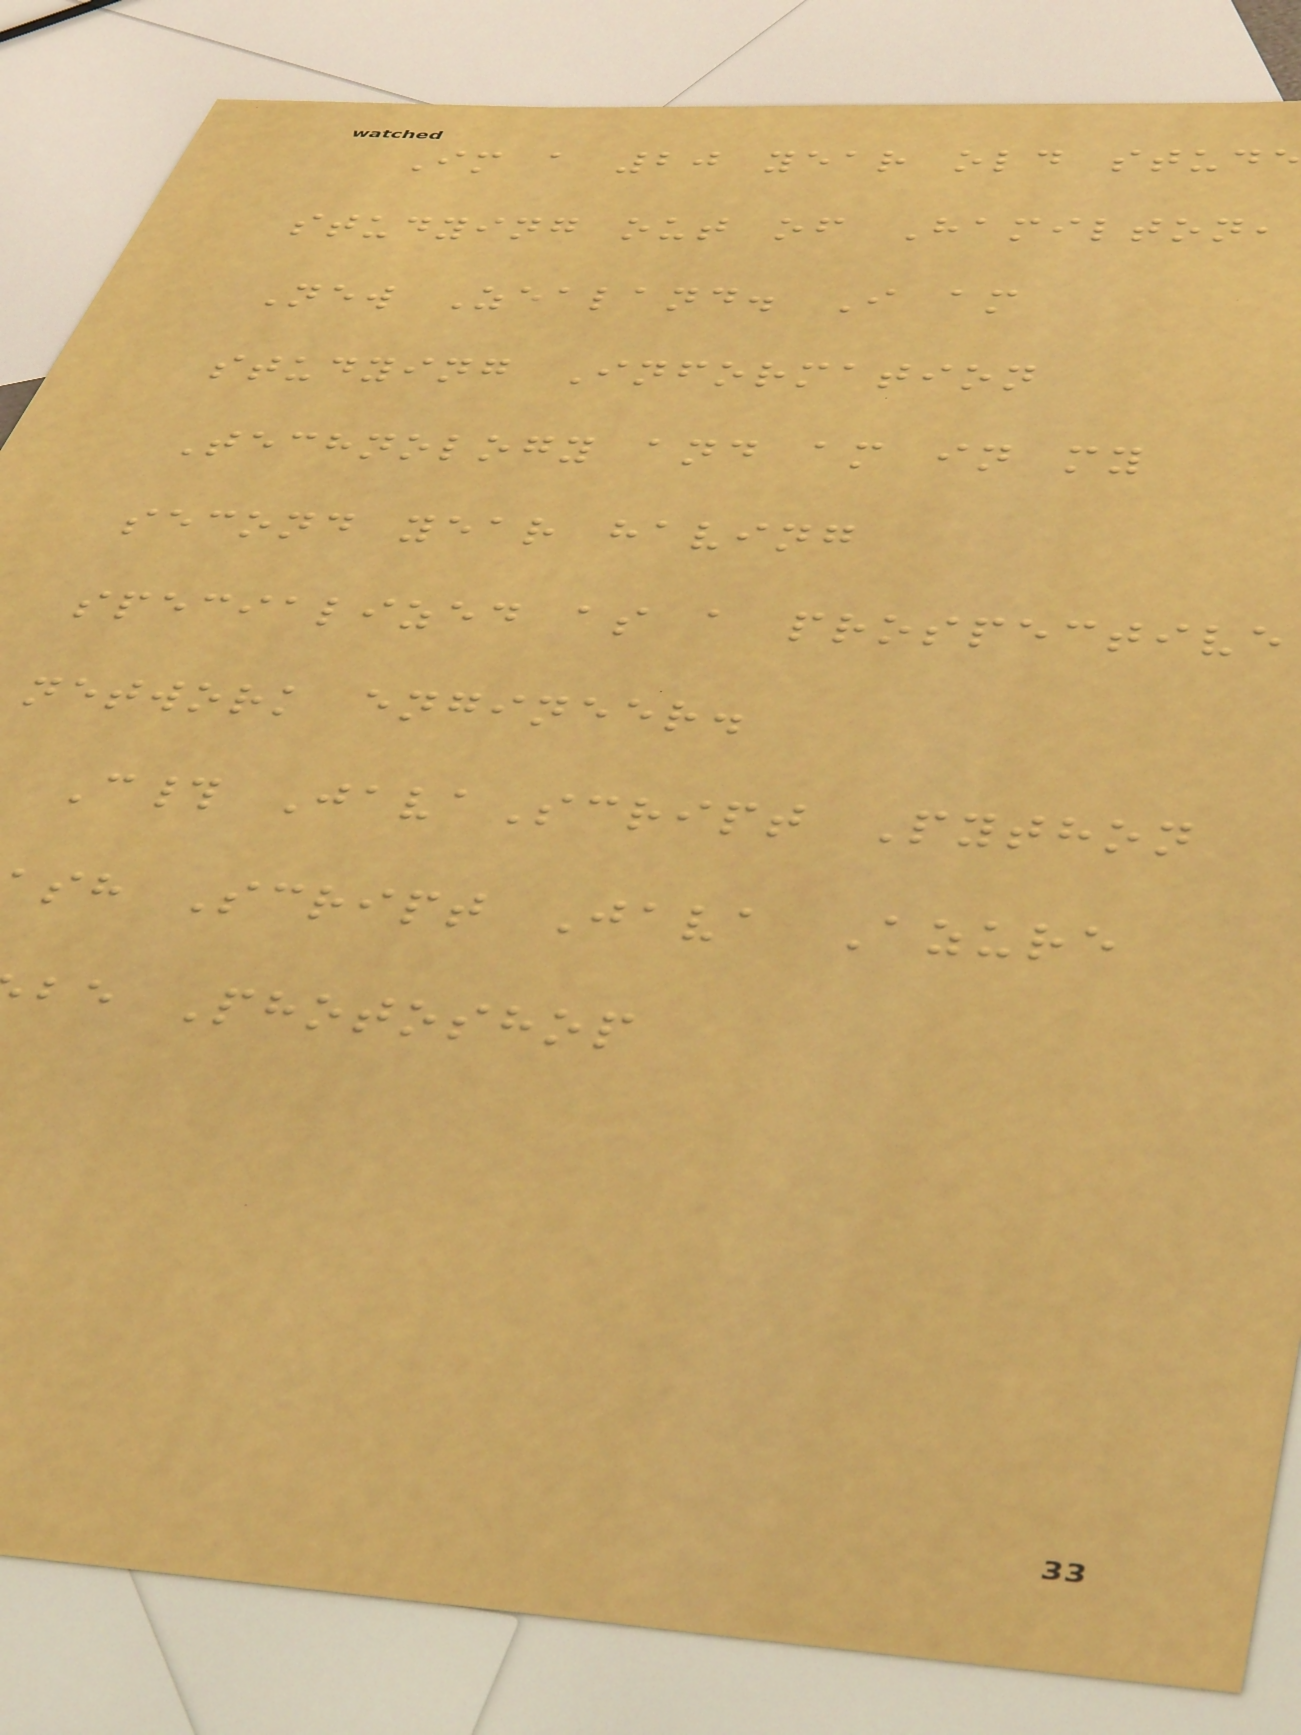Im a 20 year old stud
studying out of Hamilton,
New Zealand. I am
studying Information
Technology and am in my
second year having
specialized as a prospective
network engineer.
C# JavaScript Python
sh Script Java Azure
be Photoshop
